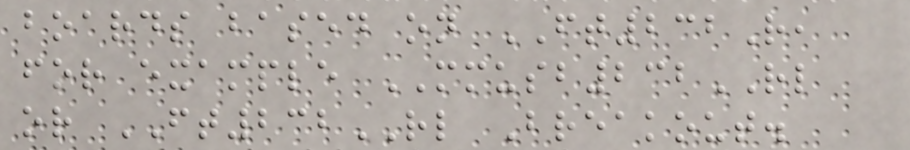boards based on FT232R,
for example MMUSB232RL
or FT232RL Breakout.
